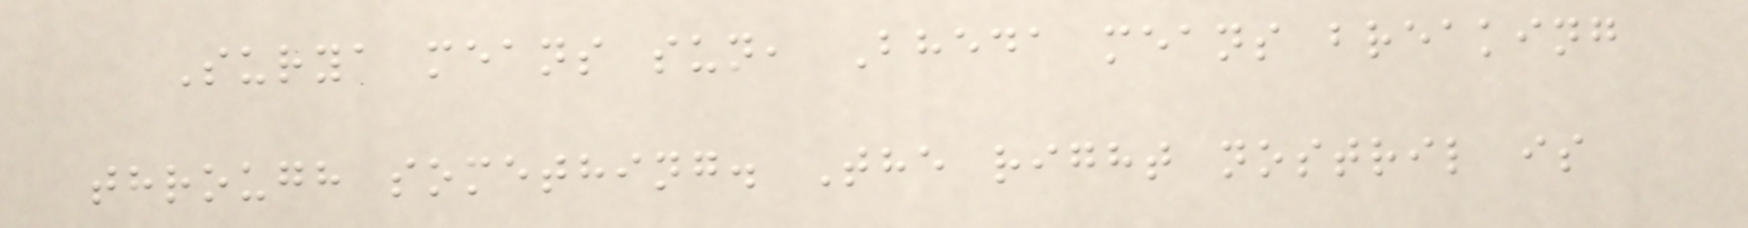Surya means sun, Bheda means breaking
through something. The right nostril is
